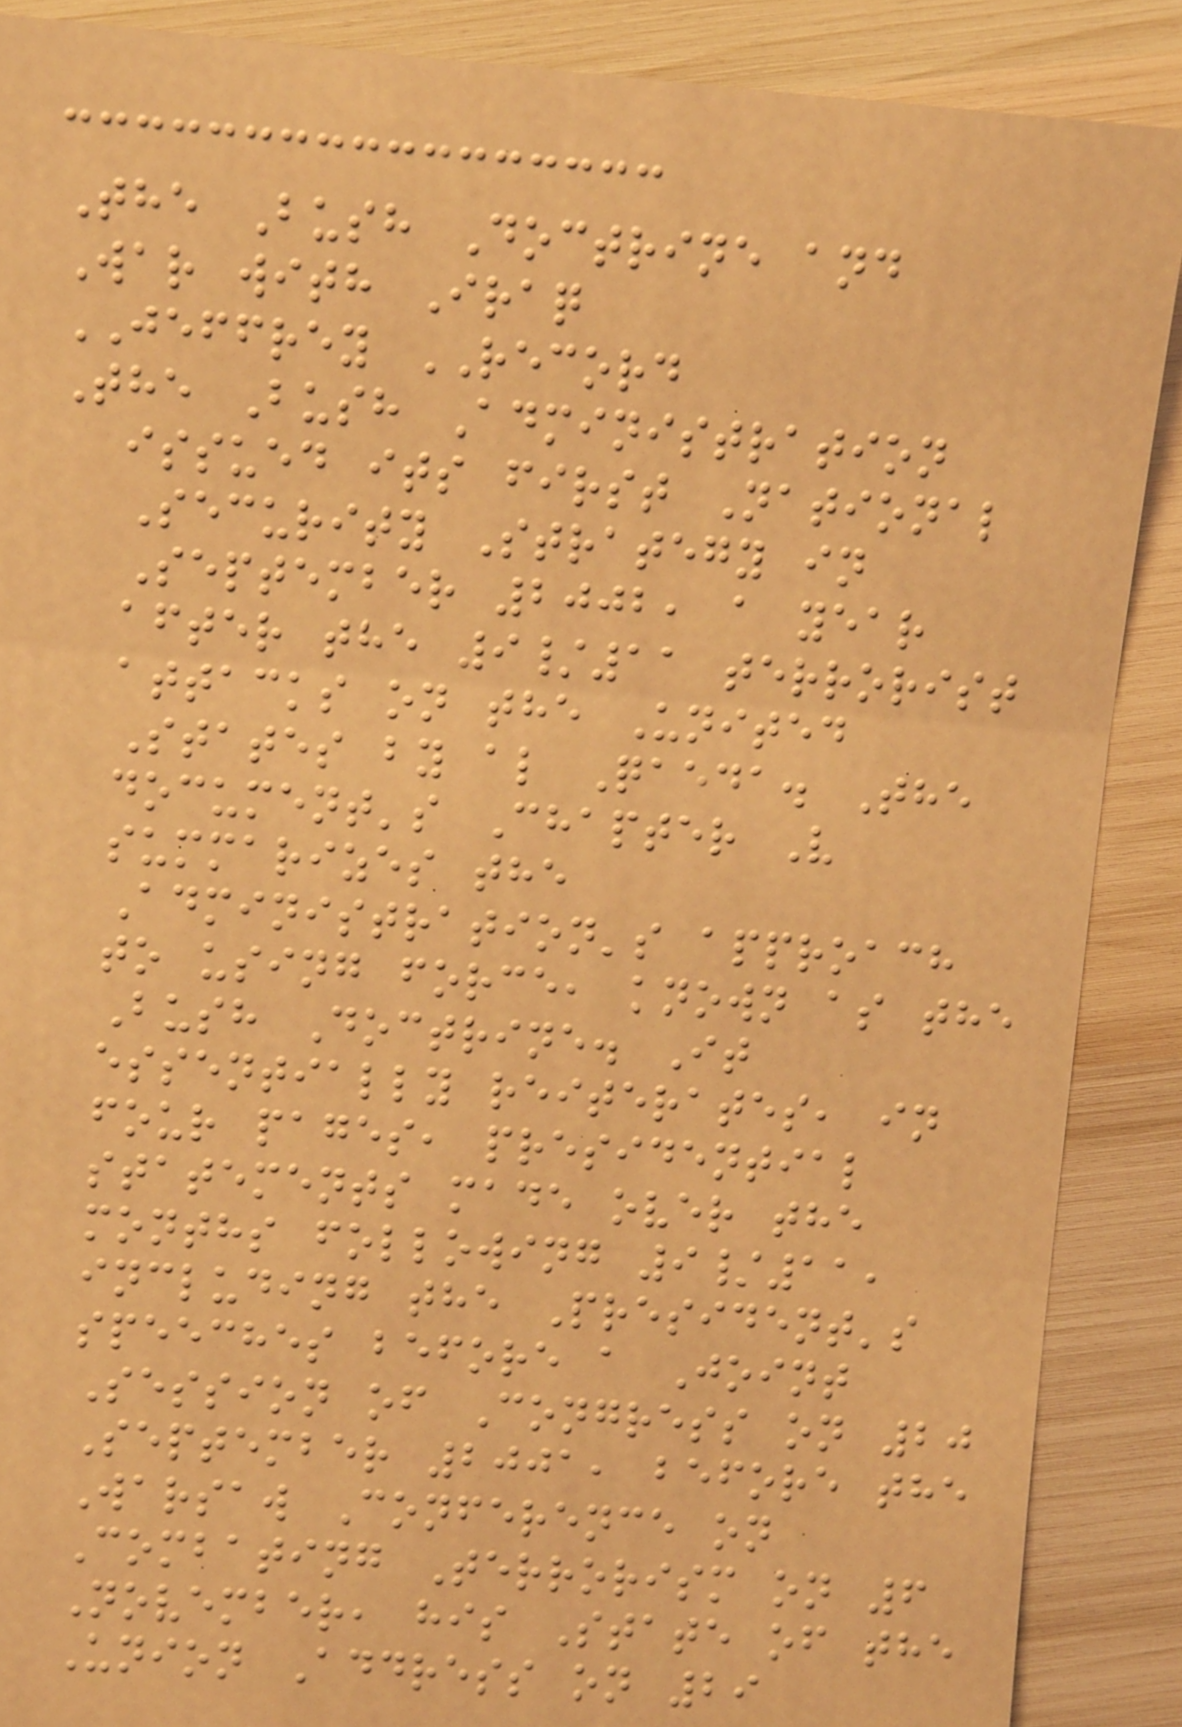The Bush Doctrine and
War with Iraq
JEFFREY RECORD
The Bush Administration
issued its first National
Security Strategy in
September 2002, a year
after the 9/11 terrorist
attacks on the United
States by al Qaeda. The
document's Chapter V
summarizes the
Administration's approach
to using force, known as the
Bush Doctrine. It
essentially reiterates, in
four pages, presidential
statements made over the
months following 9/11,
including the President's
speeches before a Joint
Session of Congress on 20
September 2001, before the
Warsaw Conference on
Combating Terrorism on 6
November, his State of the
Union Address on 29
